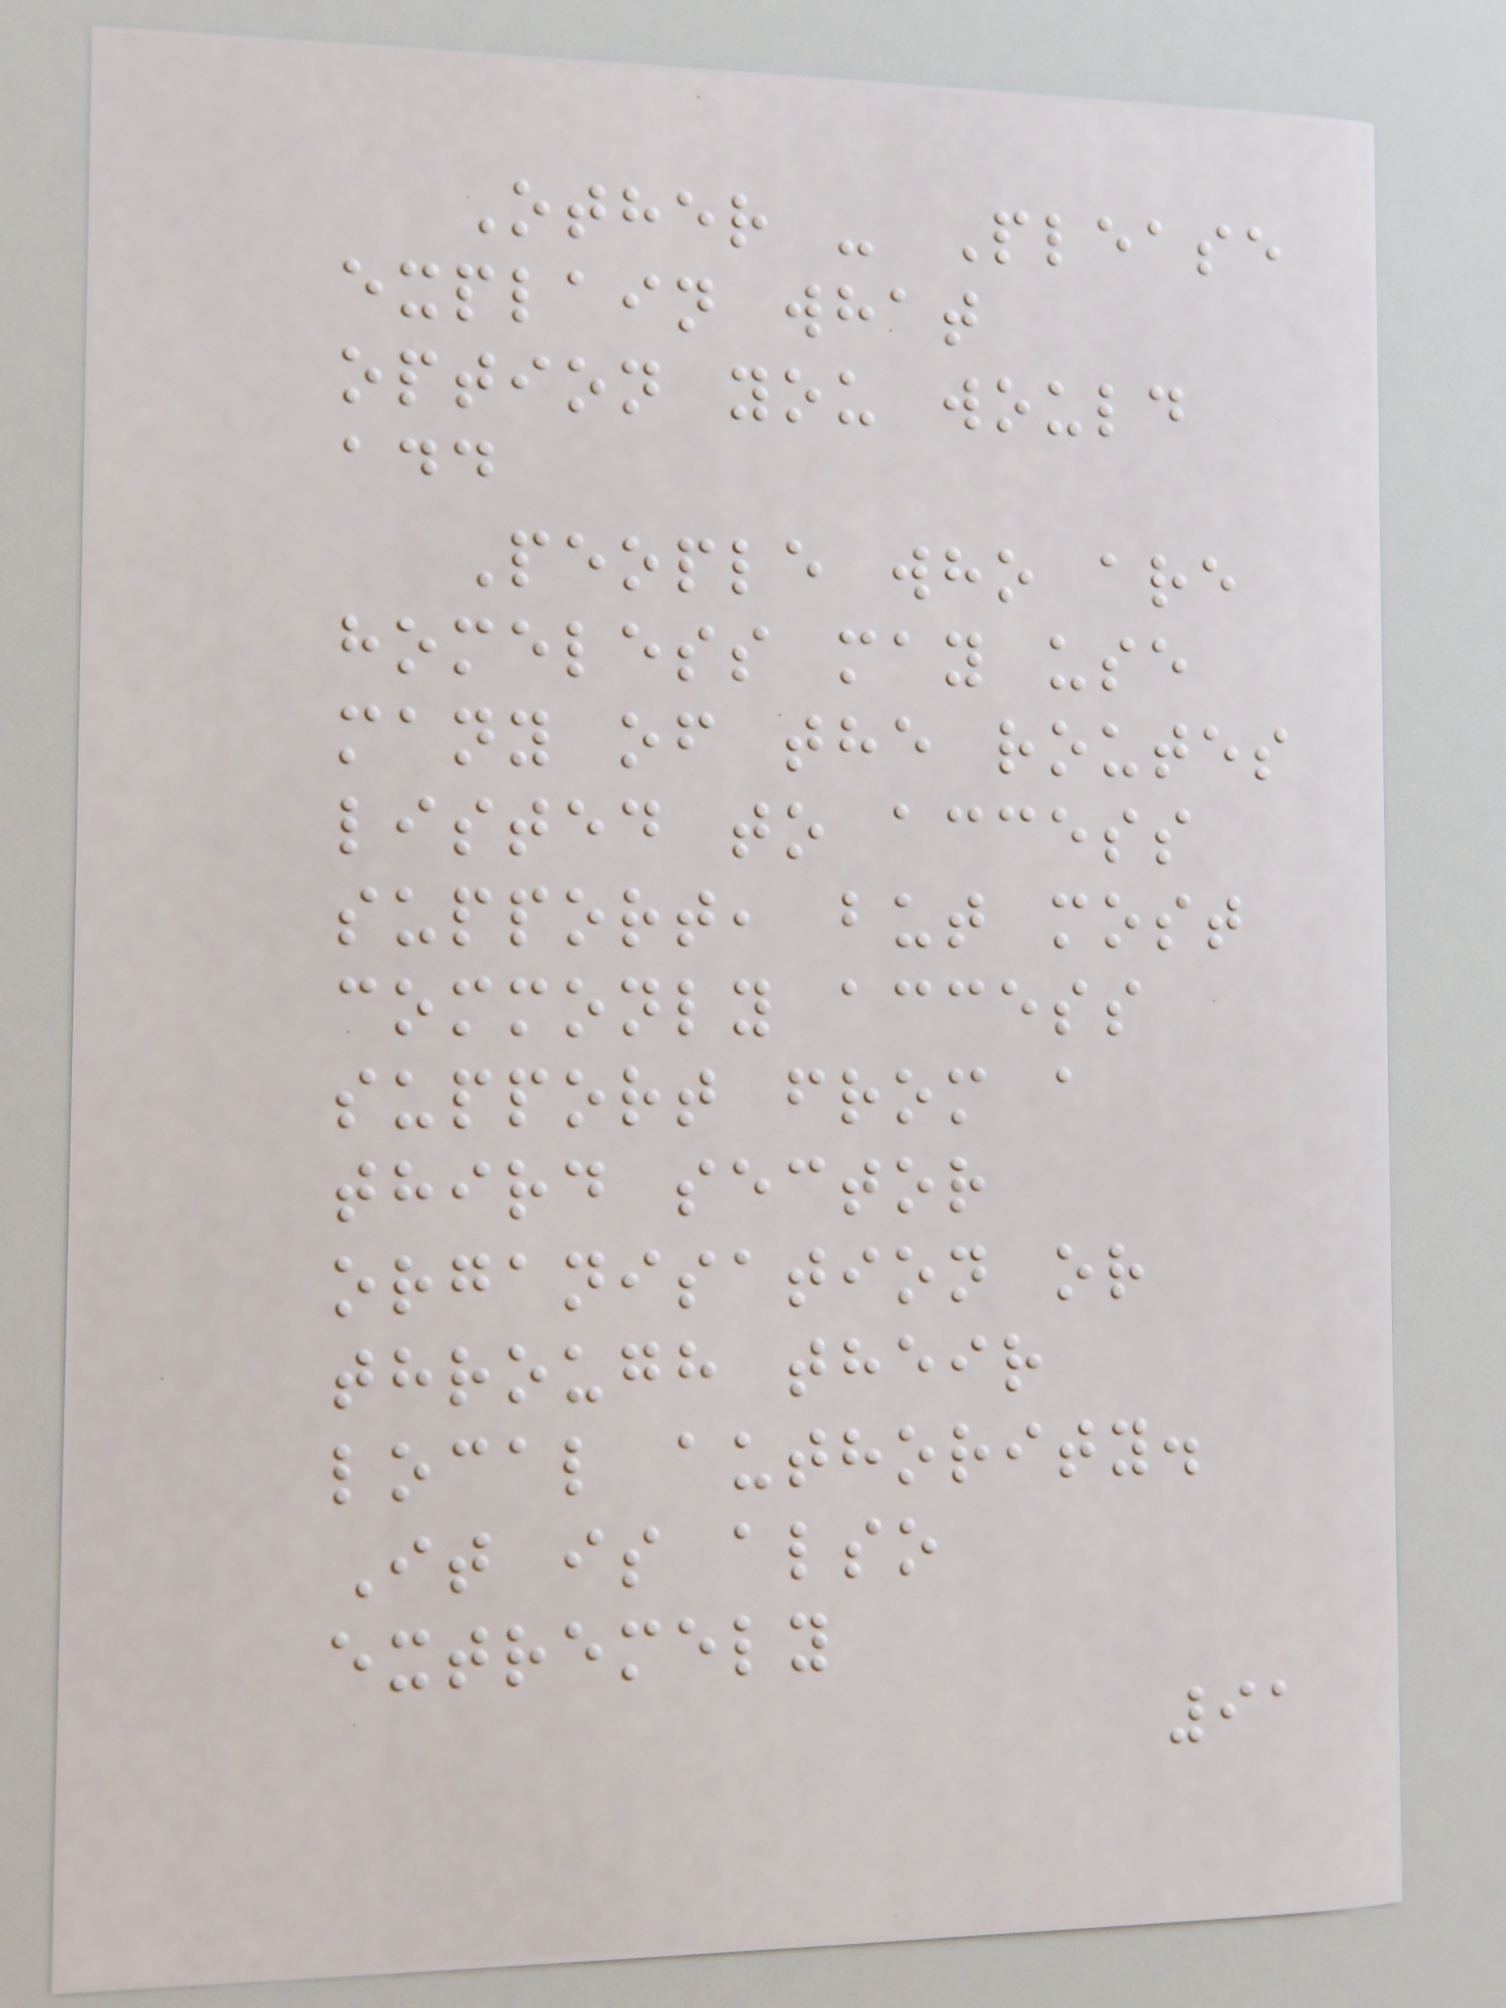Other - Please
explain what
option you would
add
People who are
homeless may use
many of the routes
listed to access
support, but most
commonly access
support from a
third sector
organisation or
through their
local authority.
It is also
extremely
91
